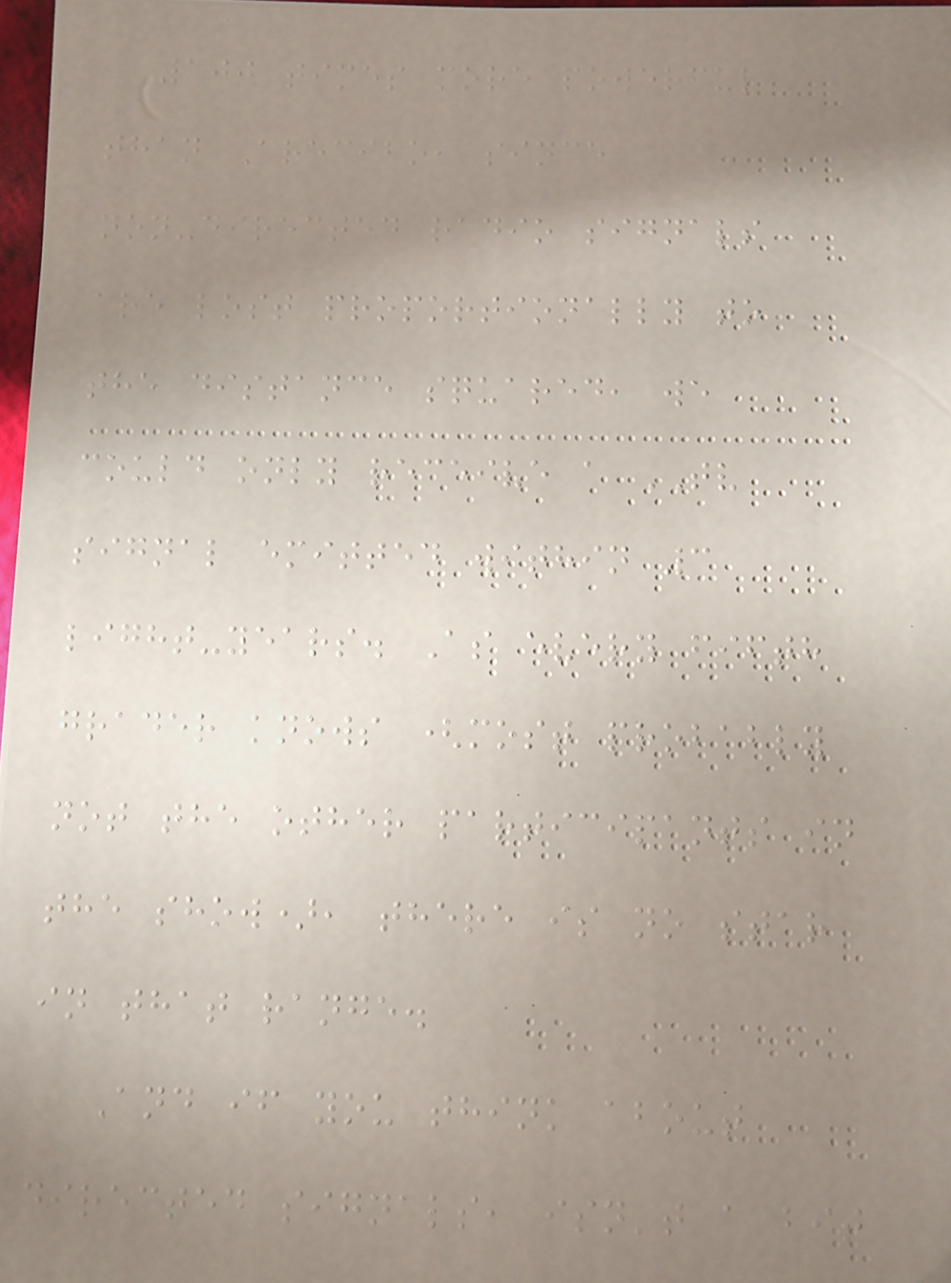100 times more powerful
than Arecibo, since
non-directed radio signals
are lost proportionally to
the distance squared, we
could only receive a TV
signal emitted within 3
light-years. As every fifth
grader knows (most probably
not the other participants in
the show), there is no star
in that range.
And if you think about
directed signals, isn't a bit
